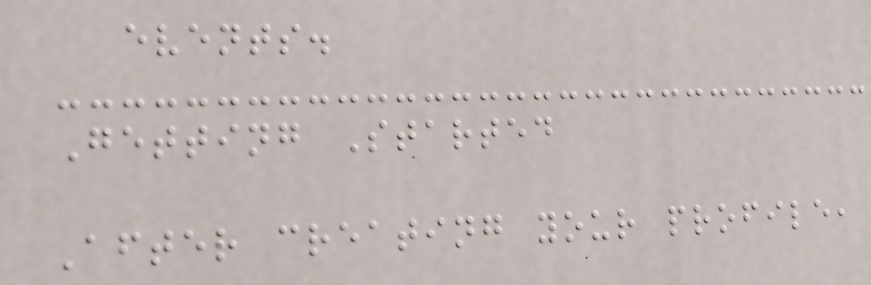events.
Getting Started
After creating your profile,
